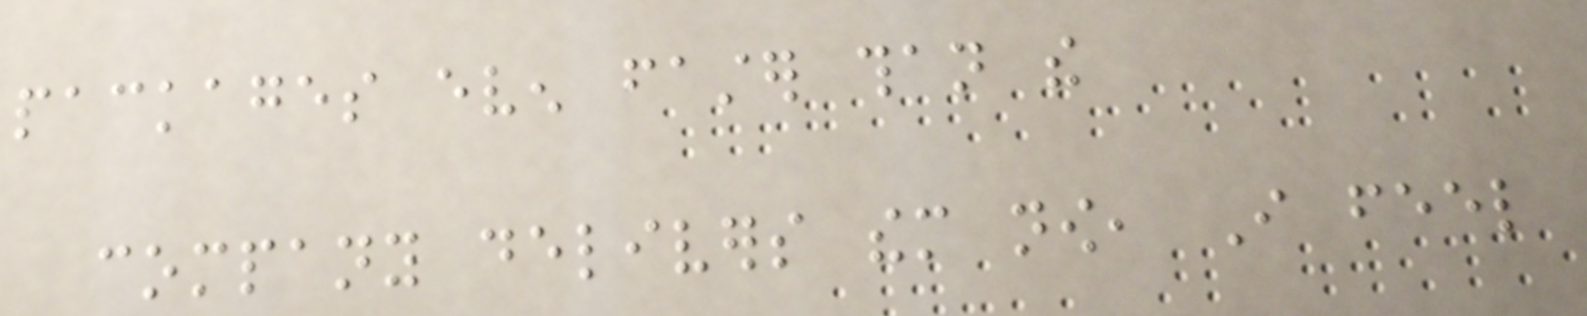packages even faster than the
company delivers them now, I feel
